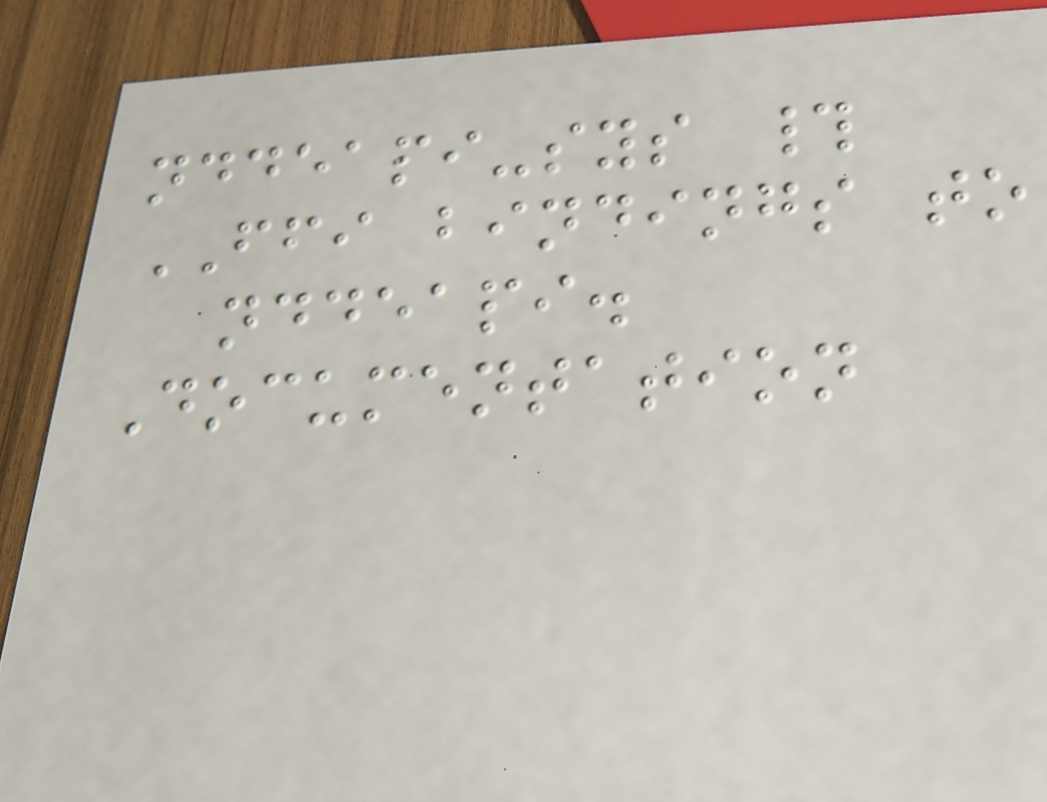nddeapi-sys #
FFI bindings to
nddeapi.
Documentation
